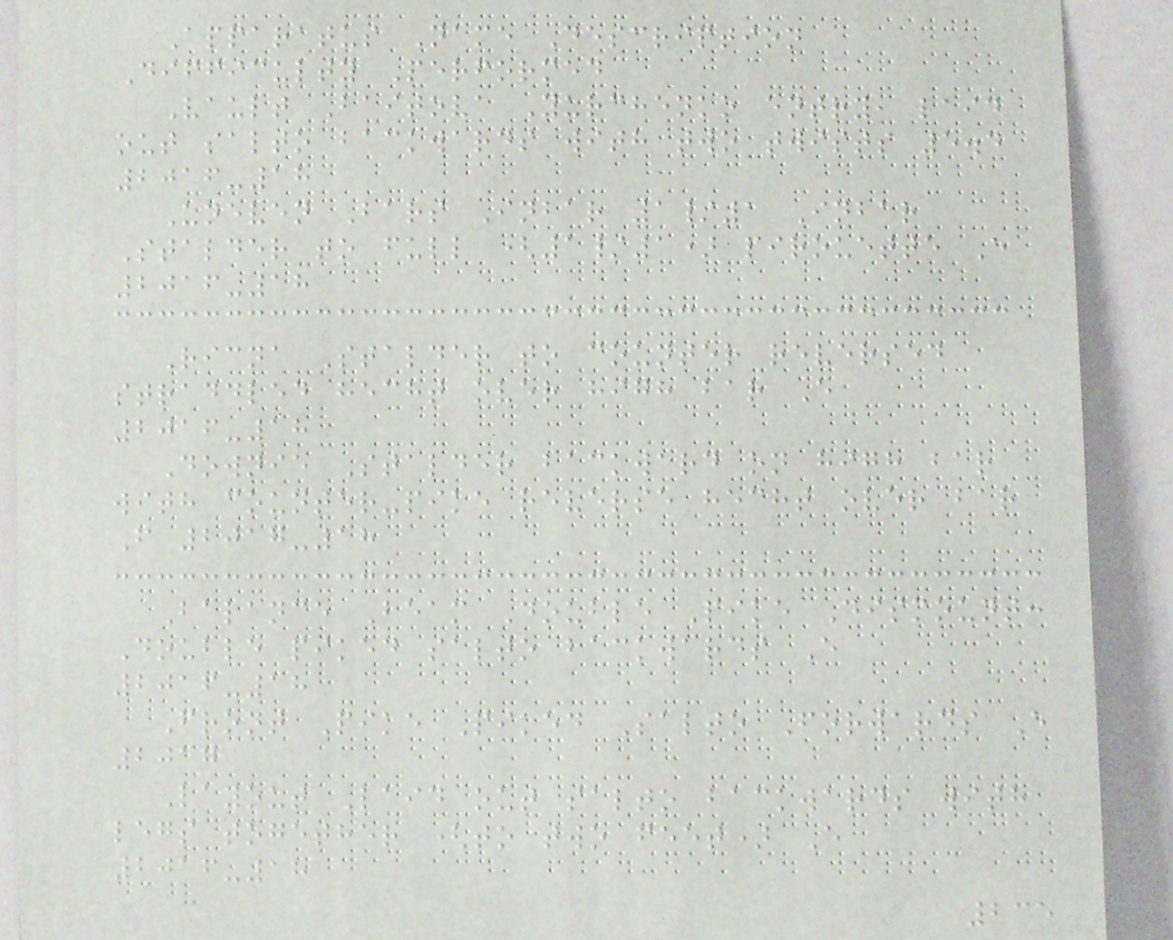Apparatus Name Description
Difficulty Performed
Vault Baitova Yurchenko entry, laid
out salto backwards with two twists 5.4
2016-18
Uneven Bars Inbar 1/1 Inbar
Stalder to full (1/1) pirouette E
2016-18
Ricna Stalder to counter reversed
straddled hecht over high bar E
2016-18
Downie Stalder backward on high bar
with counter-pike reverse hecht over bar
F 2017-18
Balance Beam Double Pike Dismount:
Double piked salto backwards E
2016-18
Front Pike Piked Salto Forwards E
2017
Layout Laid out salto backwards with
legs together (to two feet) E
2016-18
235
